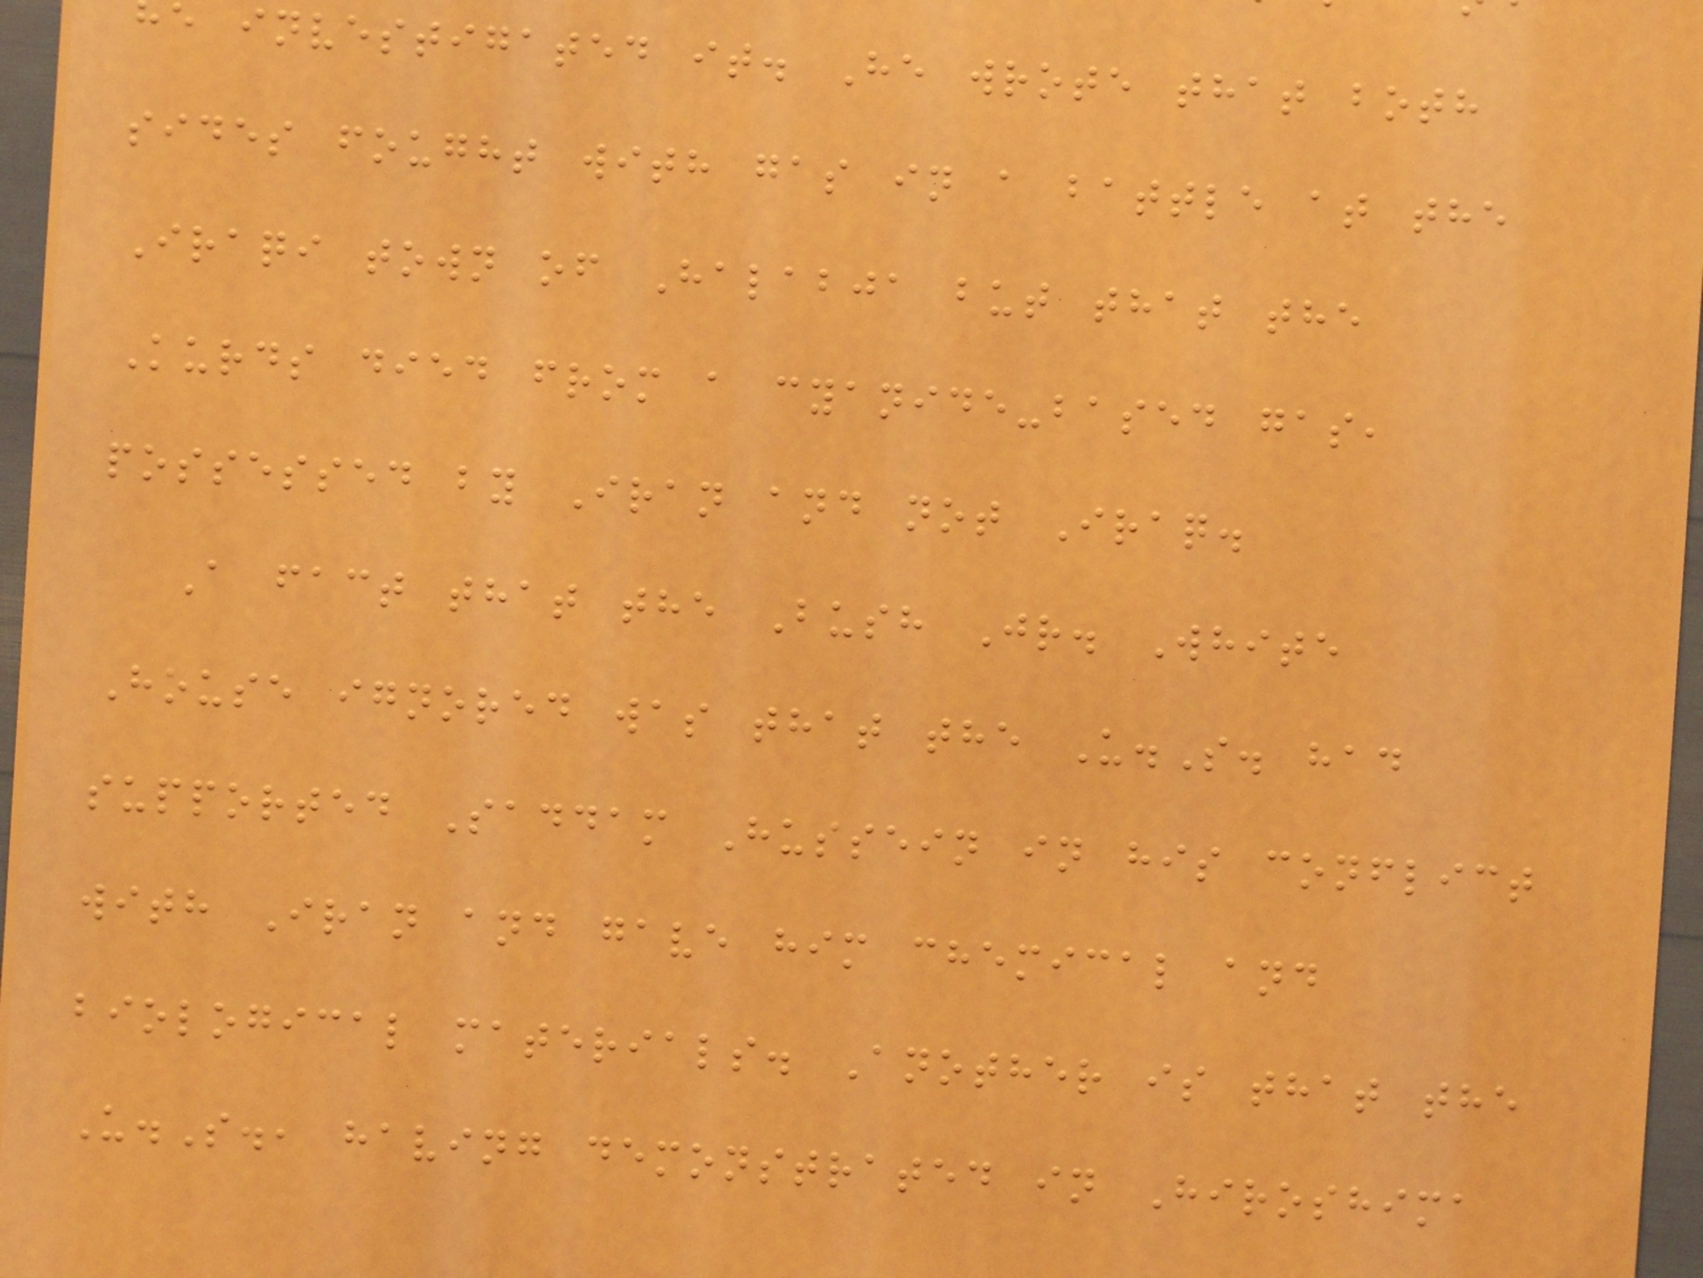e investigated it. He wrote that both
sides fought with gas in a battle at the
Iraqi town of Halabja but that the
Kurds died from a cyanide-based gas,
possessed by Iran and not Iraq.
A fact that the Bush Jr. White
House ignored was that the U.S. had
supported Saddam Hussein in his conflict
with Iran and gave him chemical and
biological materials. Another is that the
U.S., having demonstrated in Hiroshima
